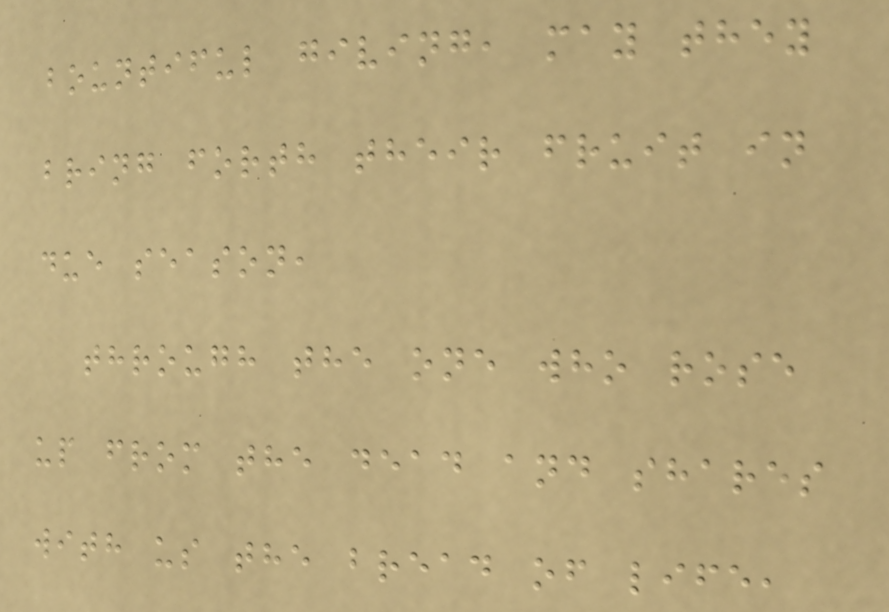bountiful giving, may they
bring forth their fruit in
due season,
through the one who rose
up from the dead and shares
with us the bread of life,
